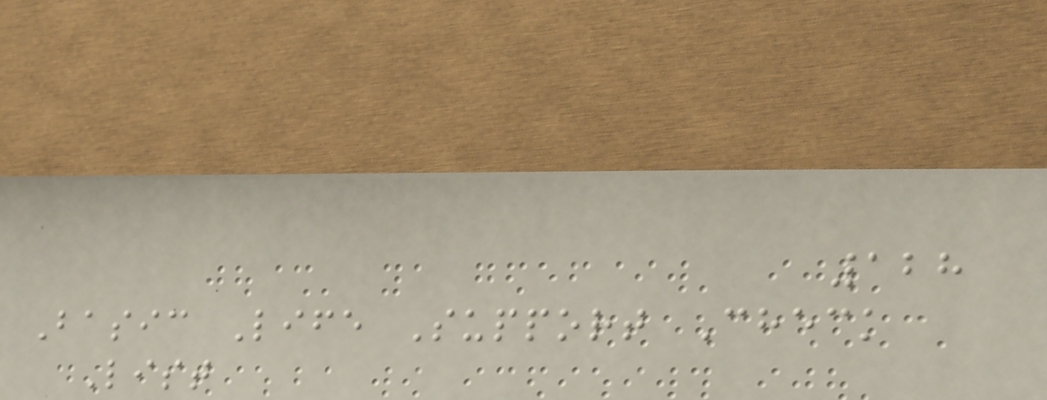128
Basic Life Support Check
List
